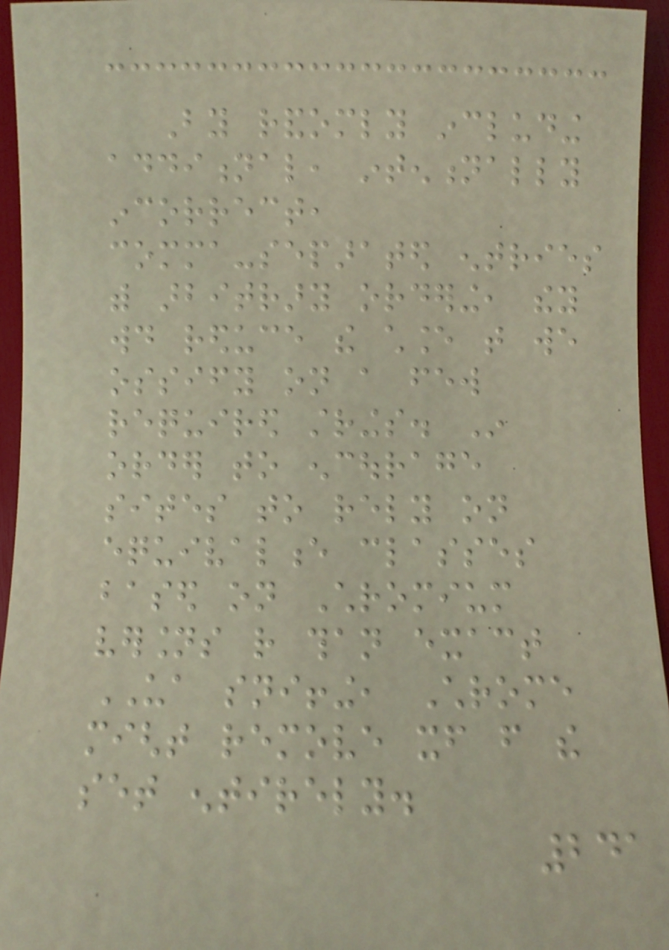By randomly including
additional, intentionally
incorrect,
comma-separated entries
with arbitrary ordering, they
would reduce the chance that we
ossify on a few
required strings. In
order to encourage
sites to rely on
equivalence classes
based on Chromium
versions rather than exact
UA sniffing, Chrome
might remove itself from the
set entirely.
241
